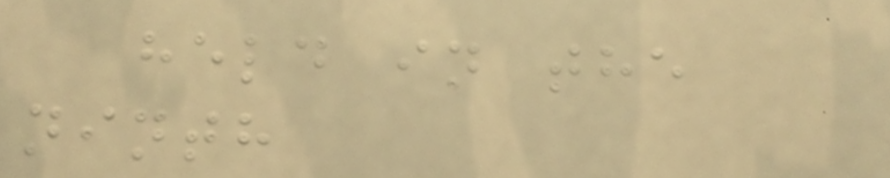held in the
ninth
